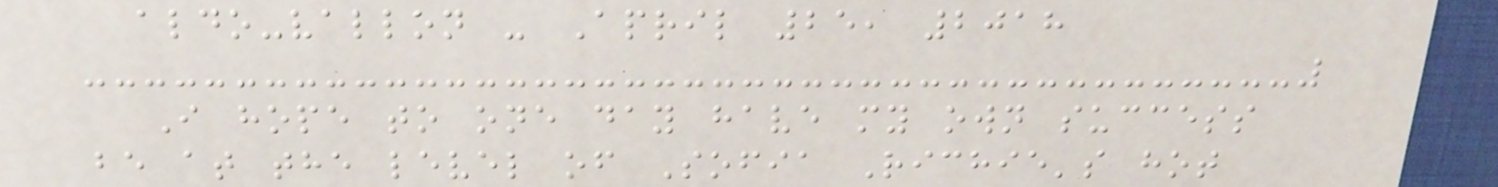aldo-vallon - April 25, 2018
I hope to one day have my own success
be at the level of Sofia Richie's hot
